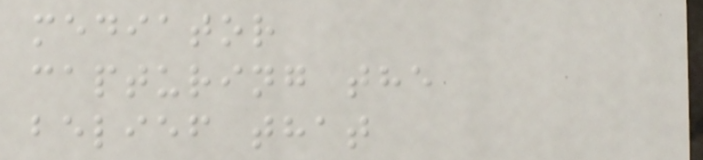mediator
capturing the
belief that
